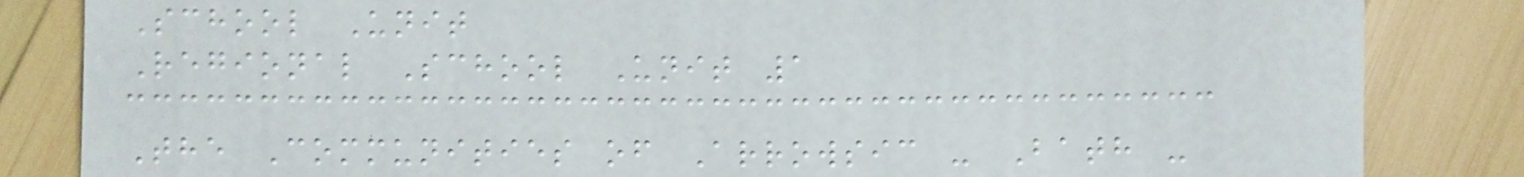School Unit
Regional School Unit 1
The Communities of Arrowsic - Bath -
